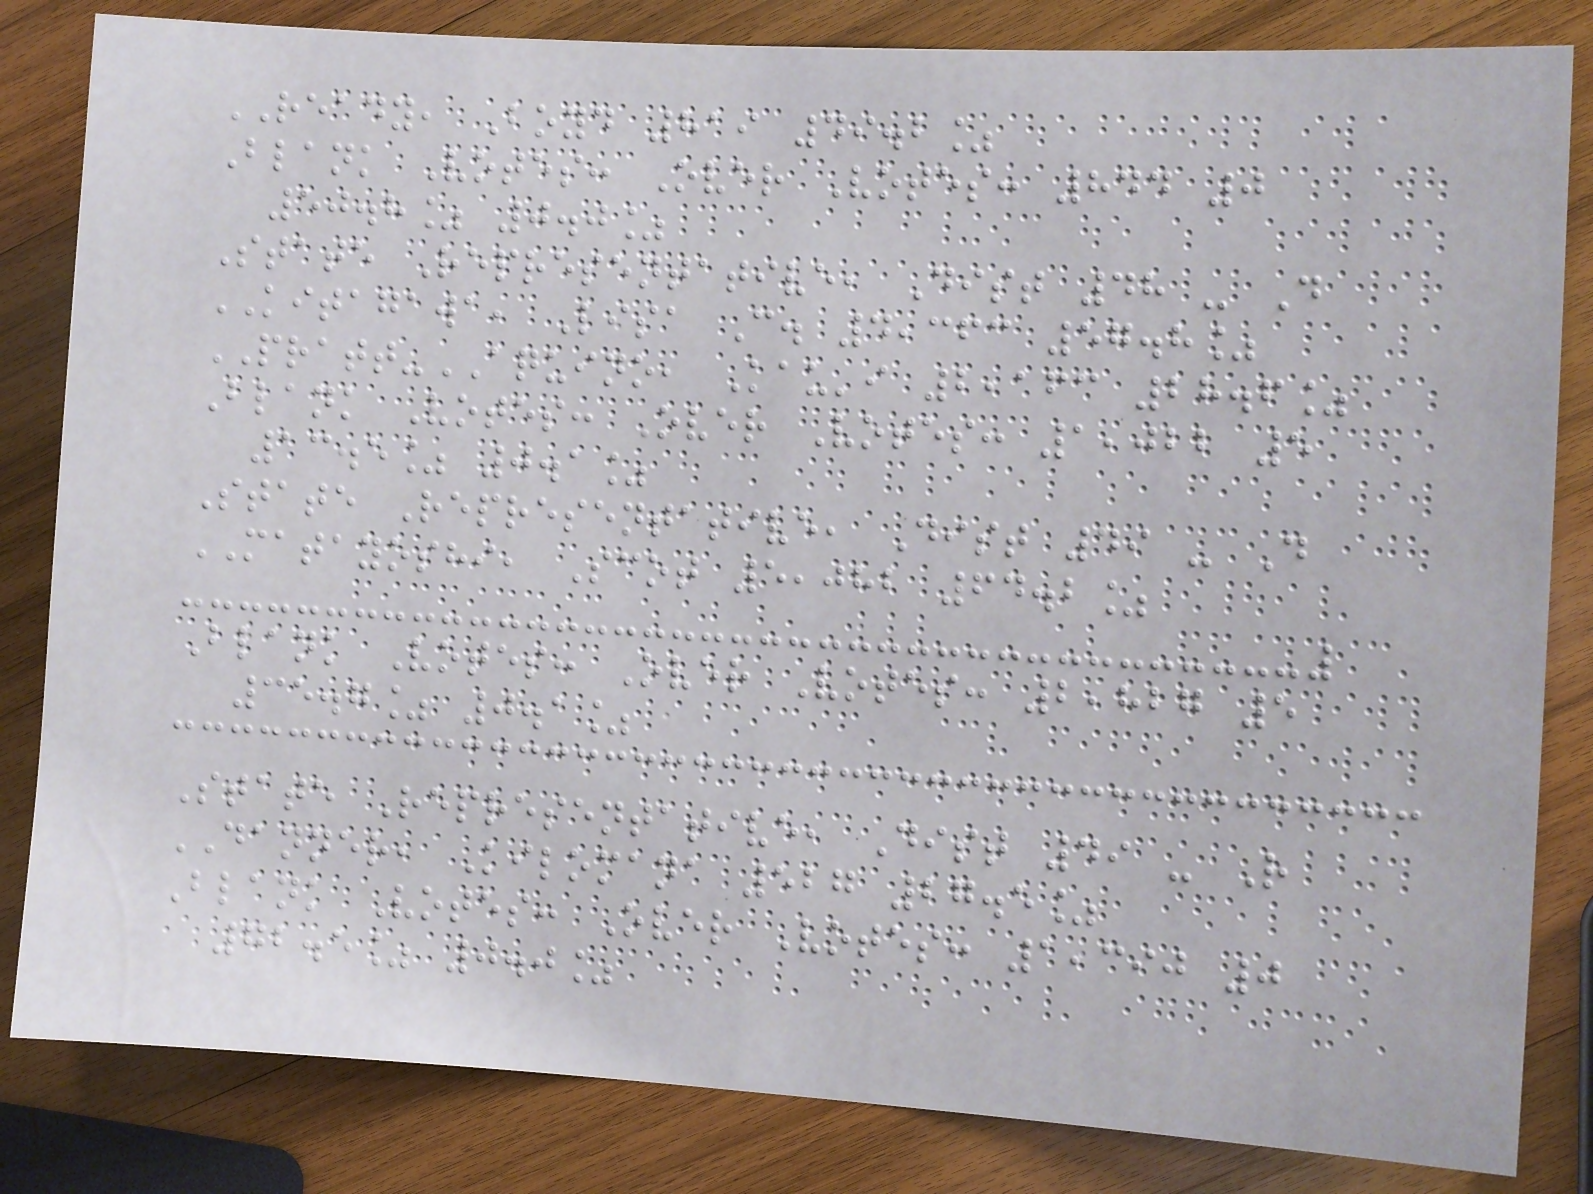READY, Boyd 819 49.2%
Blank Votes: Over Votes: 844 0
50.8% 0.0%
State Representative, Dist 48 - D
KITAGAWA, Lisa C. 4,363 57.8%
PRATT-AQUINO, Kau'i 2,163 28.6%
Blank Votes: Over Votes: 1,022 5
13.5% 0.1%
State Representative, Dist 49 - D
MATAYOSHI, Scot 5,082 64.2%
Blank Votes: Over Votes: 2,827 5
35.7% 0.1%
State Representative, Dist 49 - R
DANNER, Kilomana 527 27.5%
Blank Votes: Over Votes: 1,390 0
72.5% 0.0%
